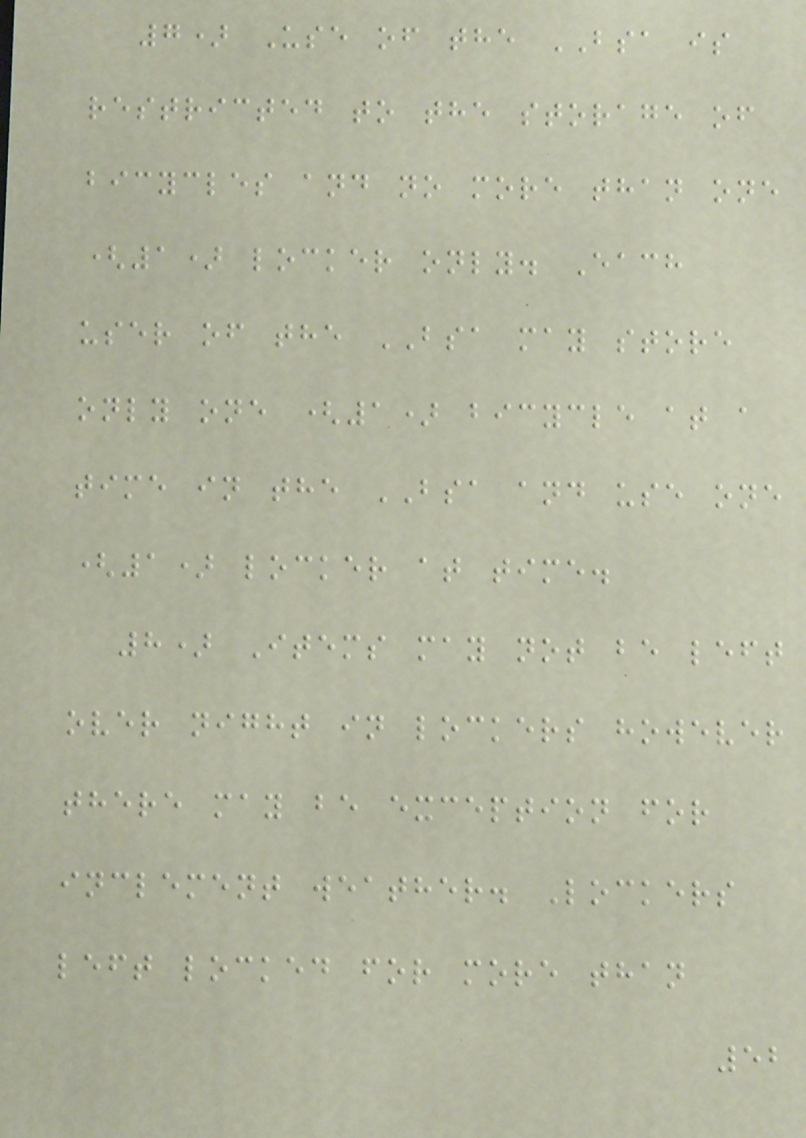7) Use of the BSA is
restricted to the storage of
bicycles and no more than one
(1) locker only. Each
user of the BSA may store
only one (1) bicycle at a
time in the BSA and use one
(1) locker at time.
8) Items may not be left
over night in lockers however
there may be exception for
inclement weather. Lockers
left locked for more than
52
